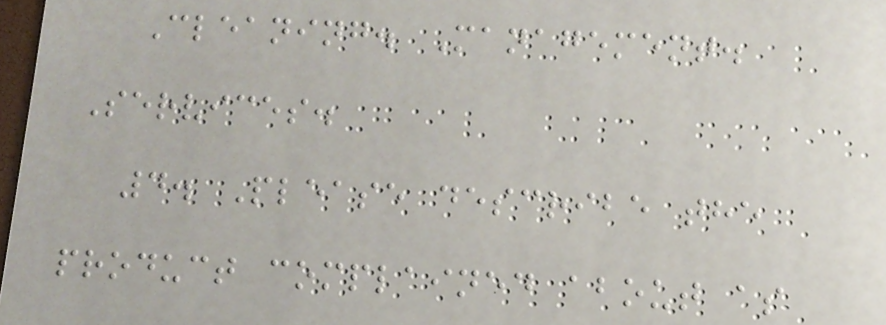Cleaning. Management.
Services.
4. Please describe the
product complained about as
